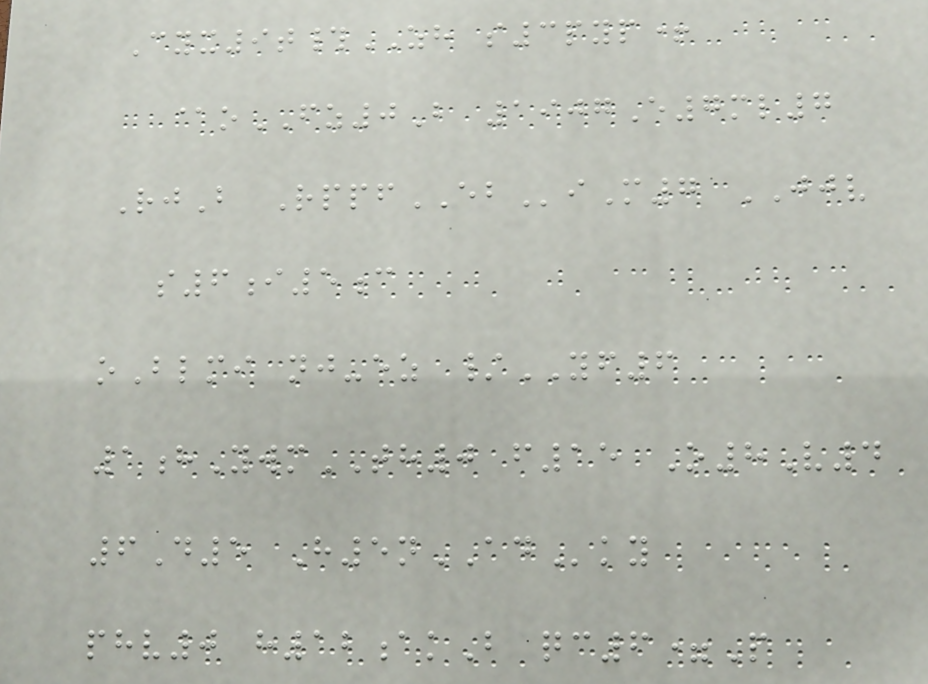Cyx9t#ZH s3pyp+
@oFZ0B 1907E7ml7
RjB RppfEBiM7 JJV
s6i5c
oBlmi nj-ez /YF6
1hYwmTH0 f15 O8V4
6D5 H5nADky
phv0 h12akB qc6=P
